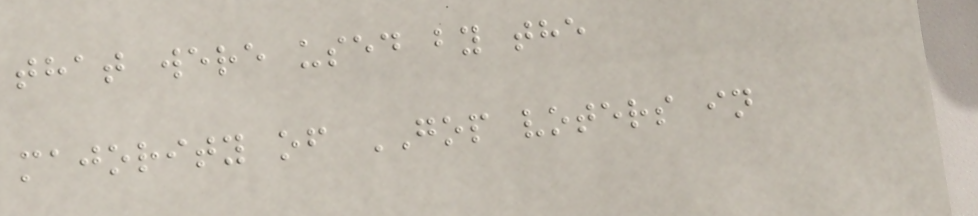that were used by the
majority of GOP voters in
